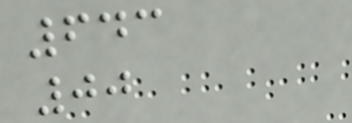643
00
